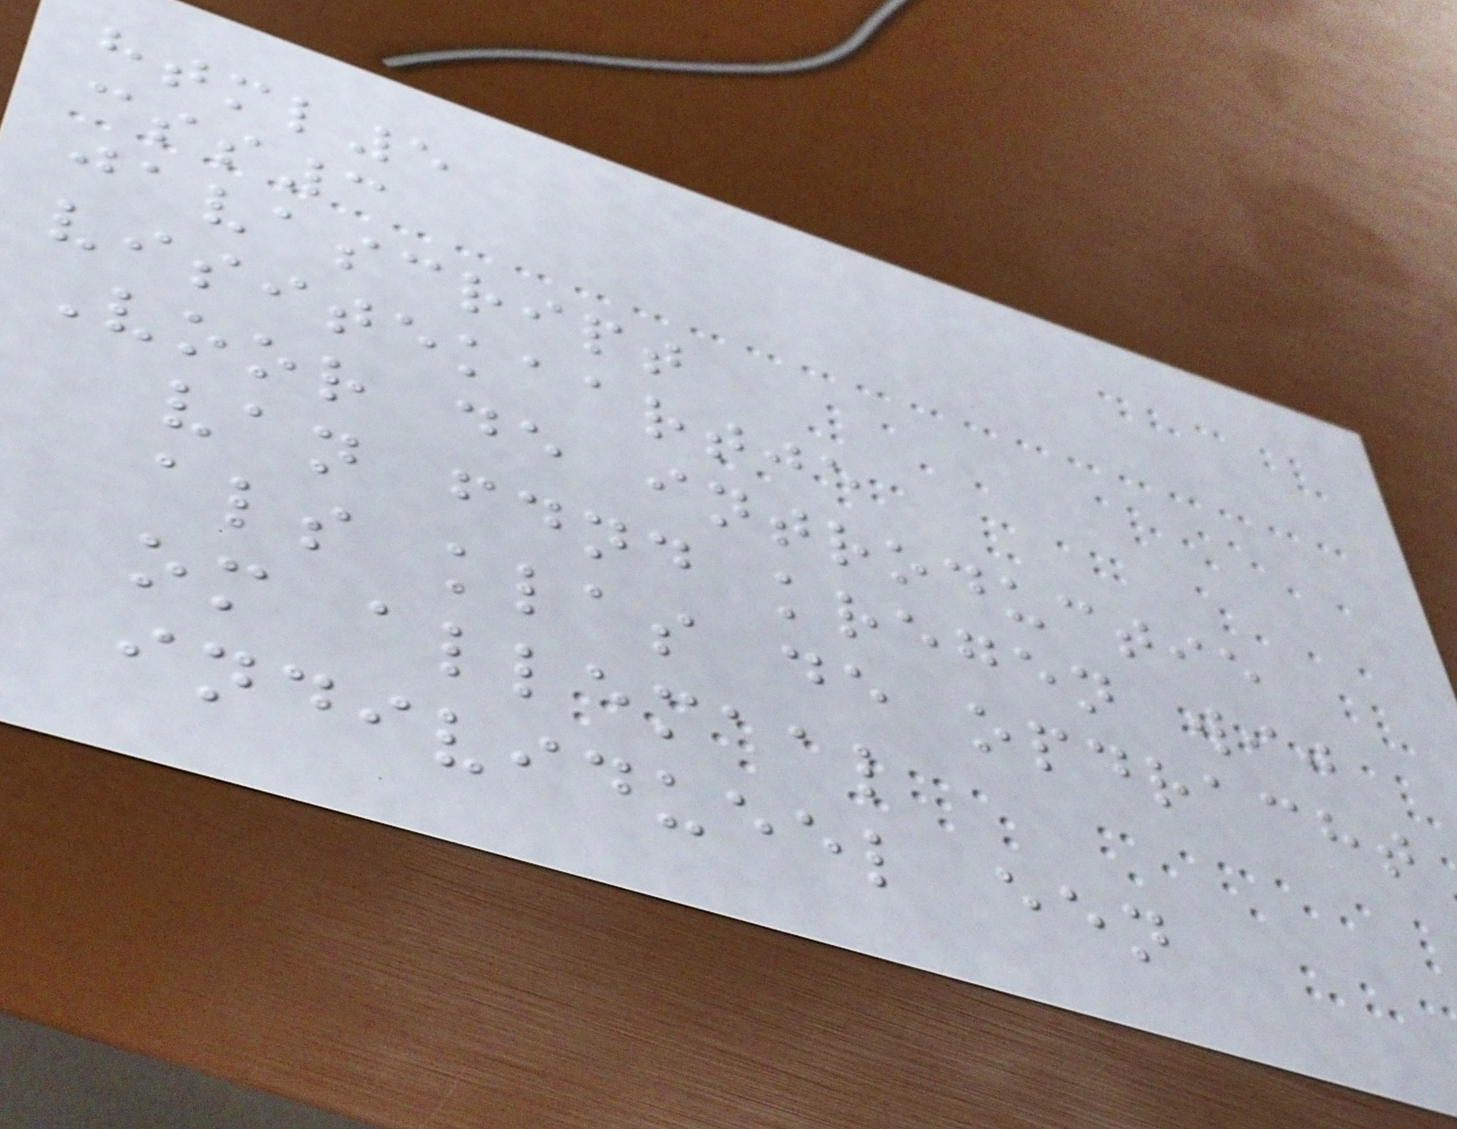html5
css3
javascript
visitekaartje
Voor de introductie
van fdnd kregen wij
als klas de opdracht
om allemaal
individueel een
